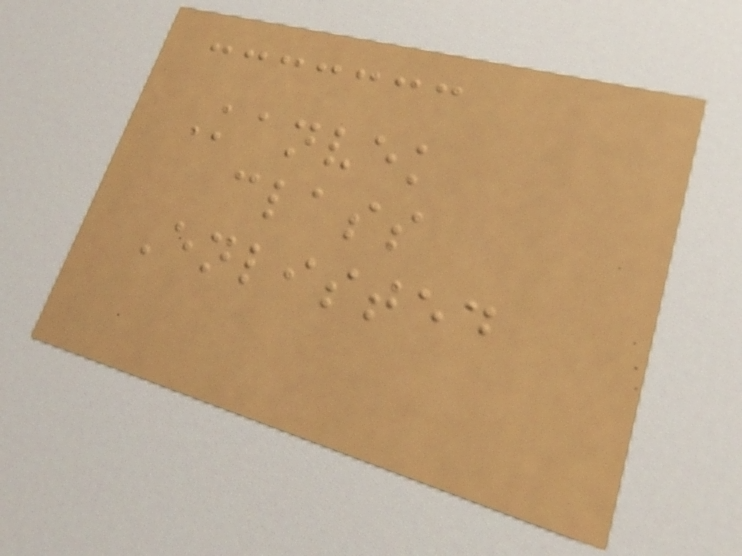Kanvek
class
Enlisted
